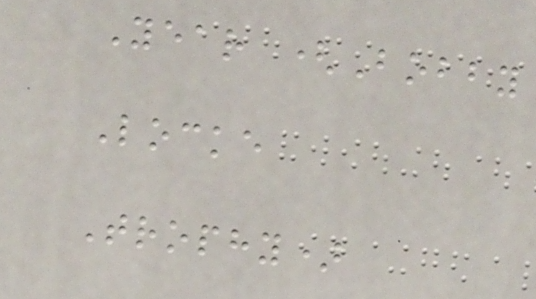Year (Bobby
Locke
Trophy)
